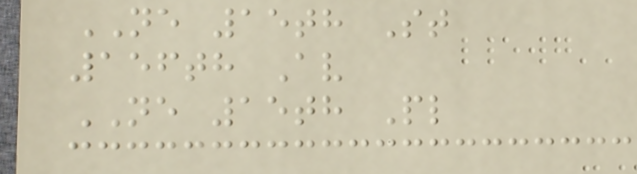NE 15th St
156th Av
NE 15th Pl
